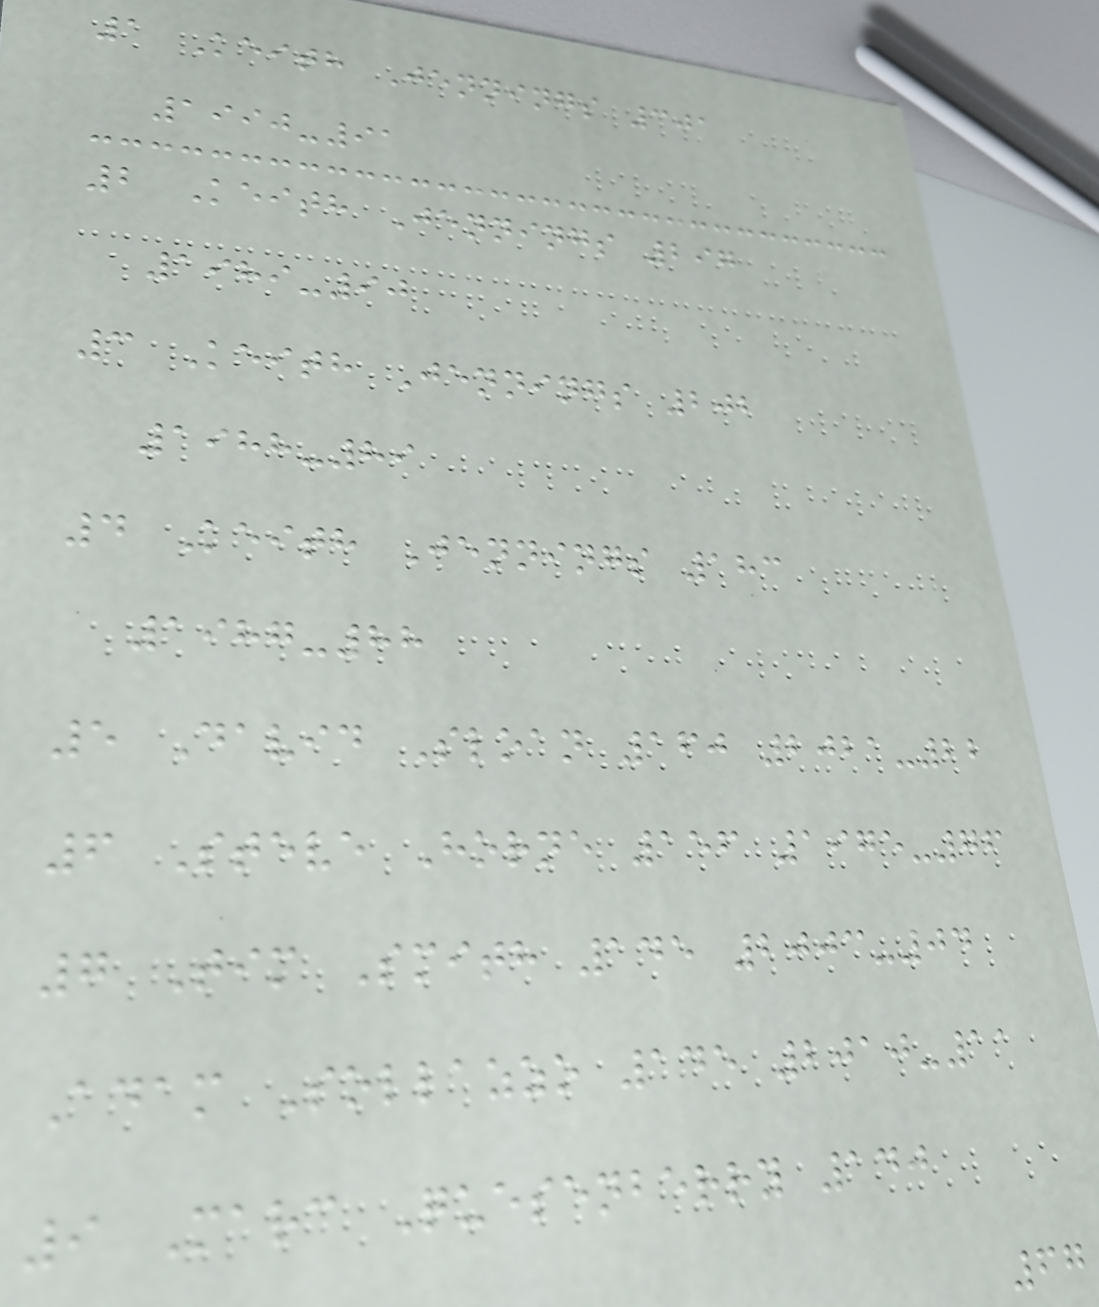1 Keith Jennings 301
1990-91
2 Keith Jennings 297
1989-90
3 Keith Jennings 202
1988-89
4 Keith Jennings 183
1987-88
5 David Sloan 160 2021-22
6 Steve Horne 156 1975-76
7 Tim Smith 145 2003-04
Adam Sollazzo 145 2010-11
9 Marc Quesenberry 140
67
